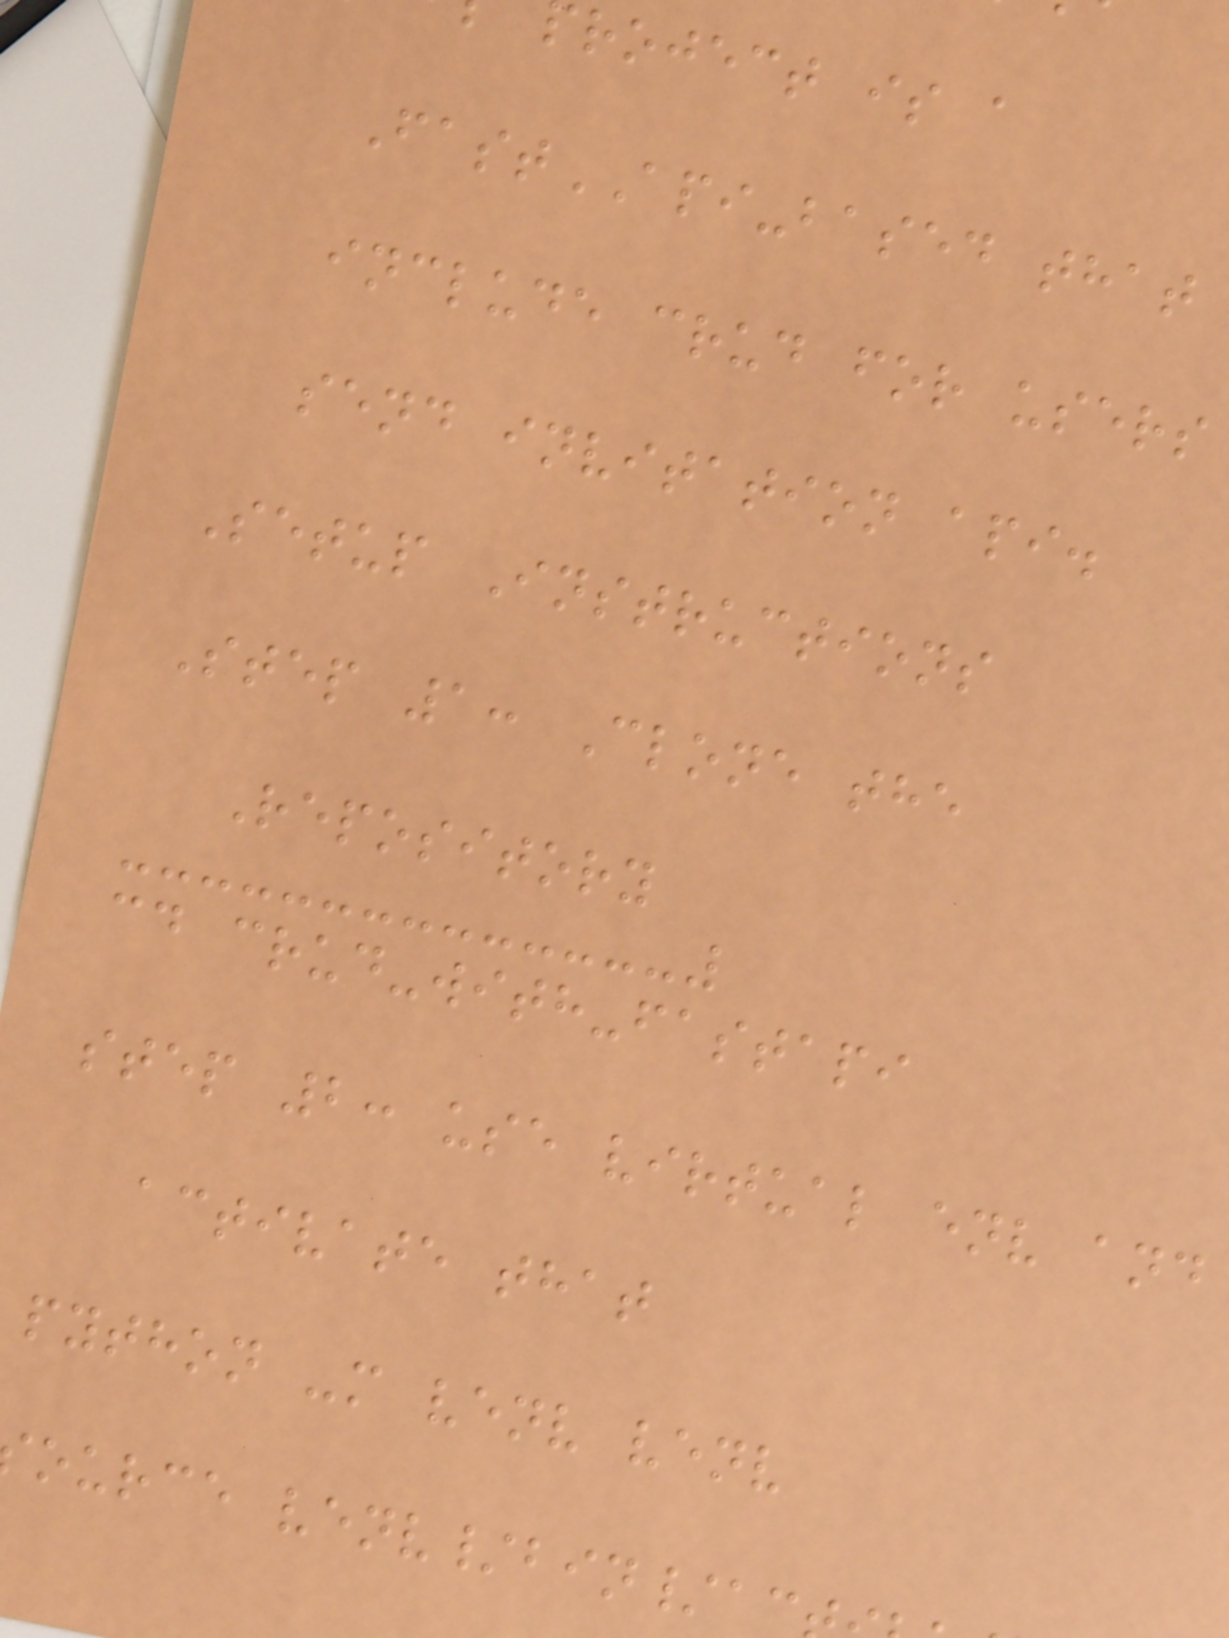roject is a
FastAPI-based that
include crud for users
send invitation api.
Setup Instructions
Step 1: Clone the
Repository
cd crud-with-fastapi
step 2: use virtual env and
activate that
python -m venv venv
ource venv/bin/ac
